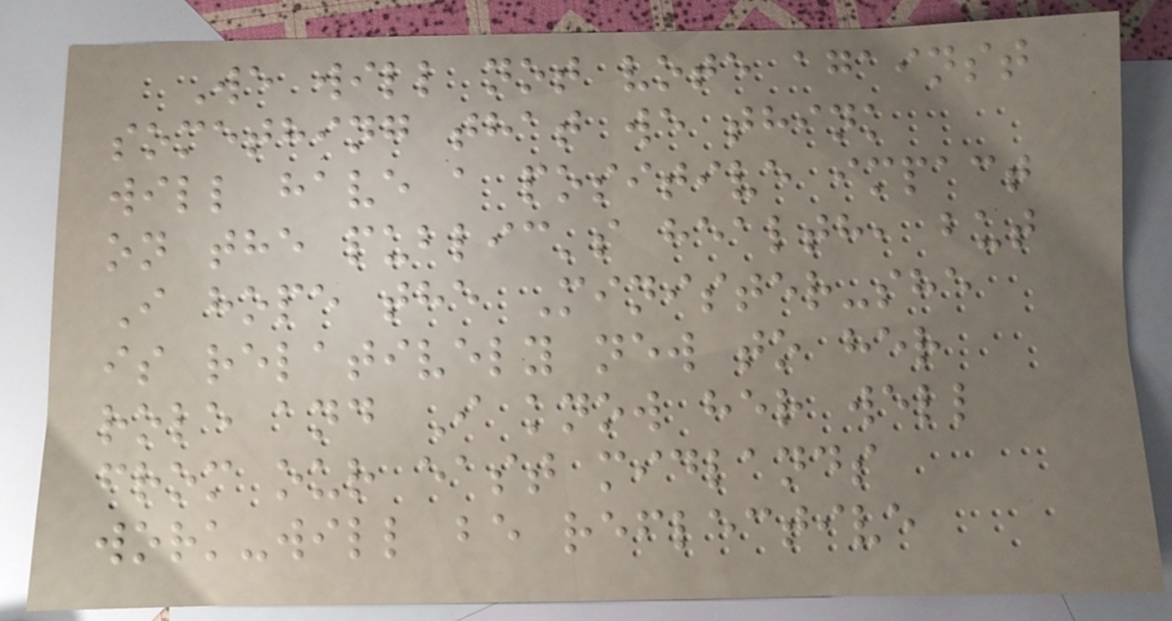We will not vote against
something that we think
will have a positive impact
on the public's health, but
I hope the Minister-she
is relatively new to her
role and I know her well
from our east midlands
work-will be reflective
